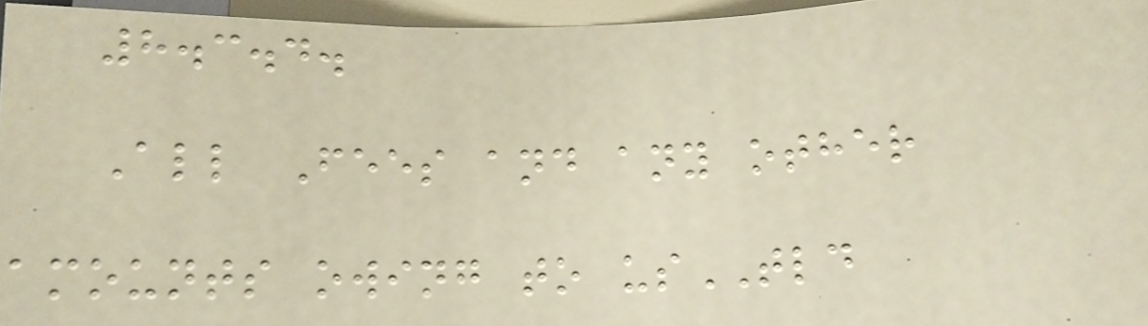8.3.4.
All Fees and any other
amounts owing to usTLD
